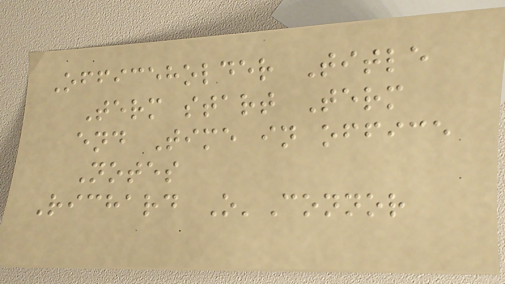Officeholder Title
Term start Term
end Time in office
Notes
Richard O'Connor
